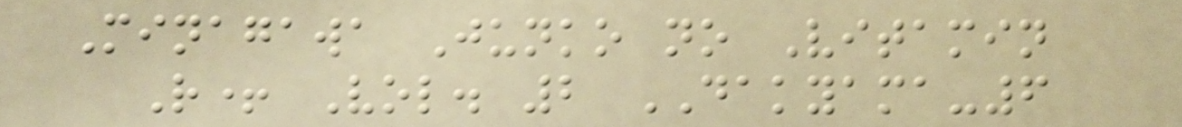Minagawa Junko no Vitamin
R+ Vol. 2 DAKYAMA-6
